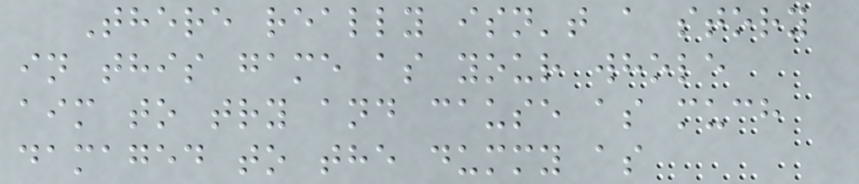There really isn't a story
in this game as your whole
aim to try and cause as much
damaged to the dummy as
